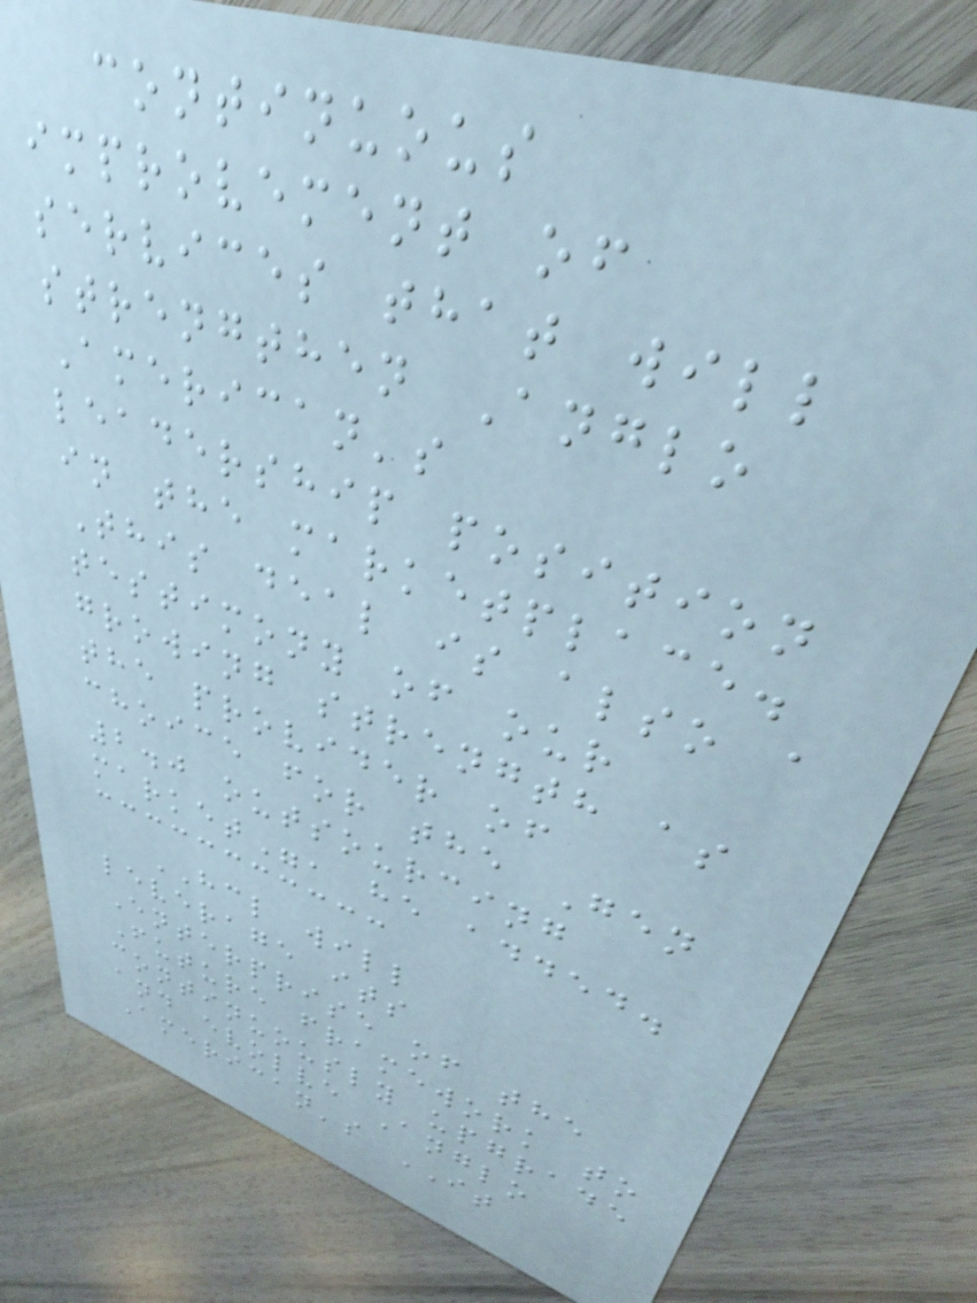continuous
improvement of
services that will
strengthen Anglo
American's
leadership position
in the marketplace.
This deal is also a
testimony of our
growing strength as
the provider of
choice for the Gen
2.0 outsourcing
market", he added.
HCL will
leverage its
Enterprise of the
Future framework to
continuously upgrade
and evolve Anglo
American's IT
